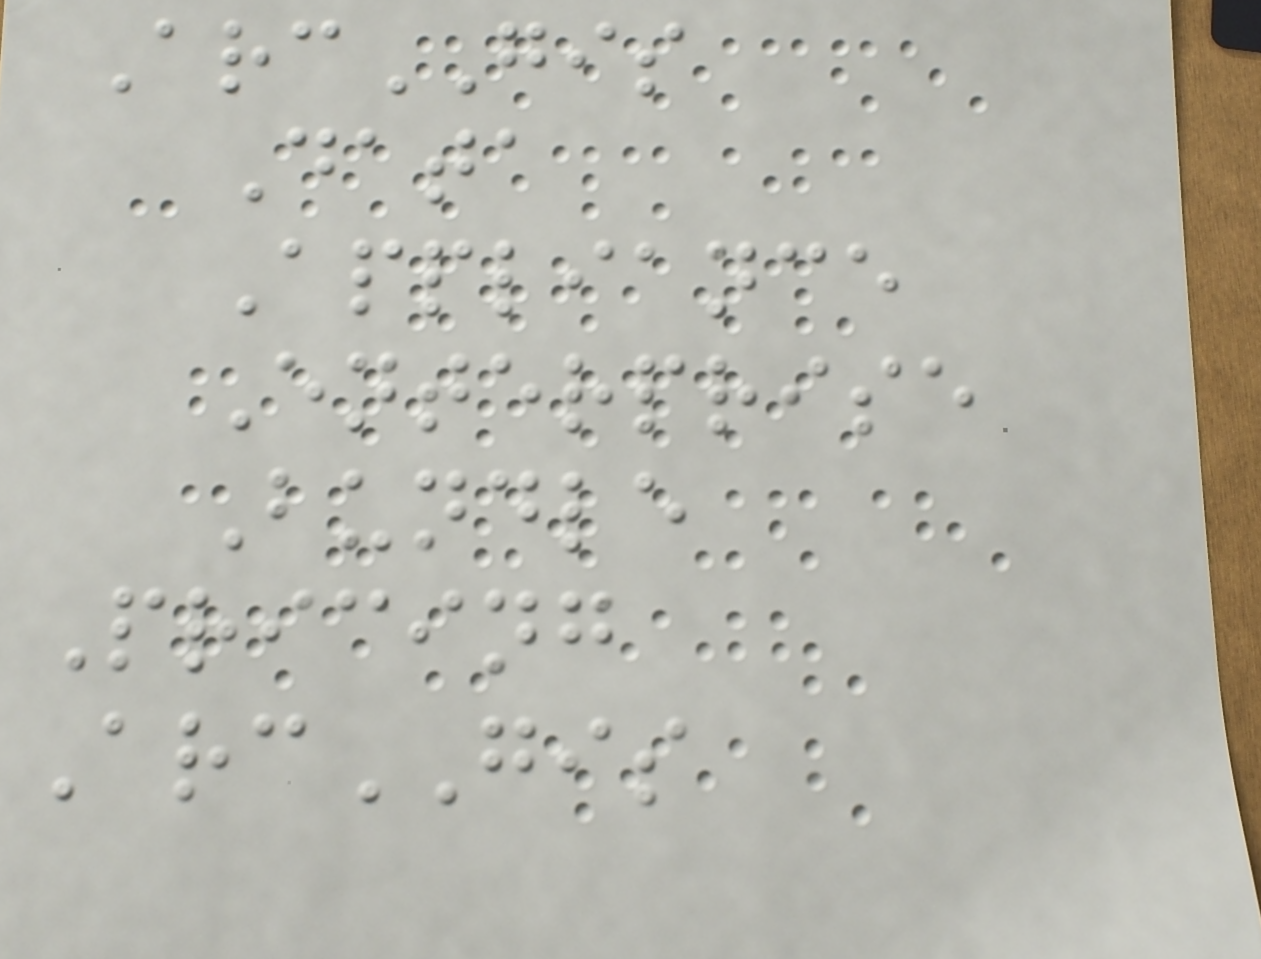ArcGIS
Data
Appliance
Enterprise
Bundle
Pricing
ArcGIS
